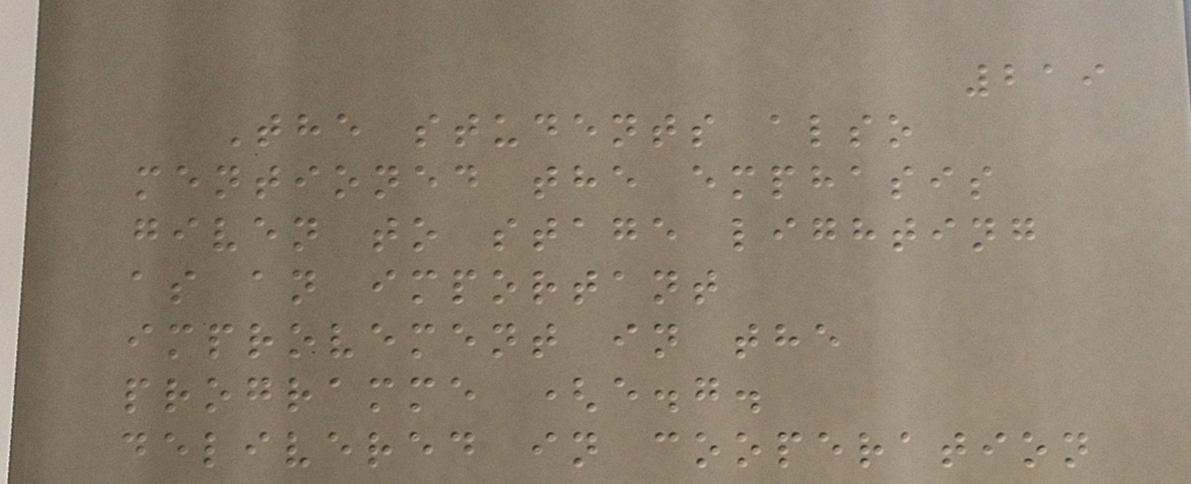219
The students also
mentioned the emphasis
given to stage lighting
as an important
improvement in the
programme (e.g.
delivered in cooperation
